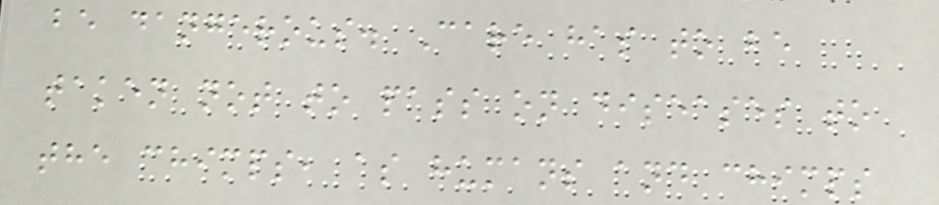be dangerous. Care has to be
taken not to pass on diseases to
the chimps, as humans and chimps
